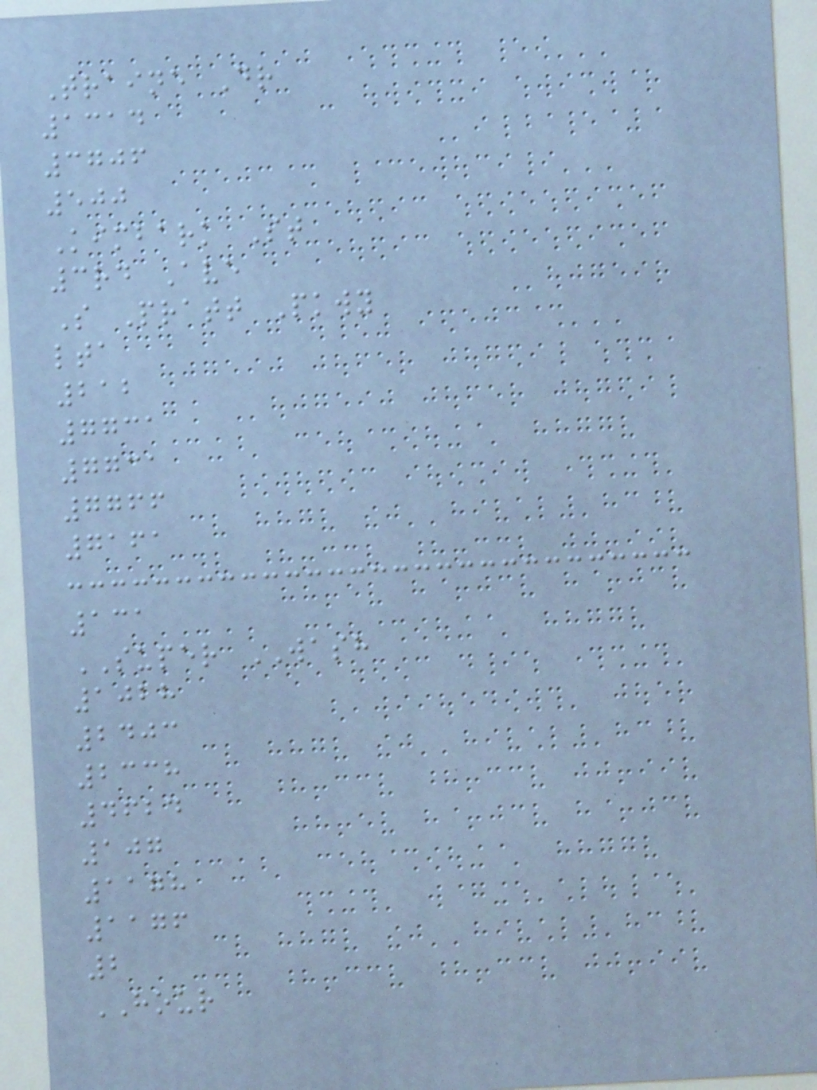Traine Dr
1314
3706
500
Kimbark St
3rd Ave
S Pratt Pkwy
lta
212
7731
7731
7766
7161
131
SUPER WASH
1028
2403
2338
4624
107
1178
1176
2
HOUR
